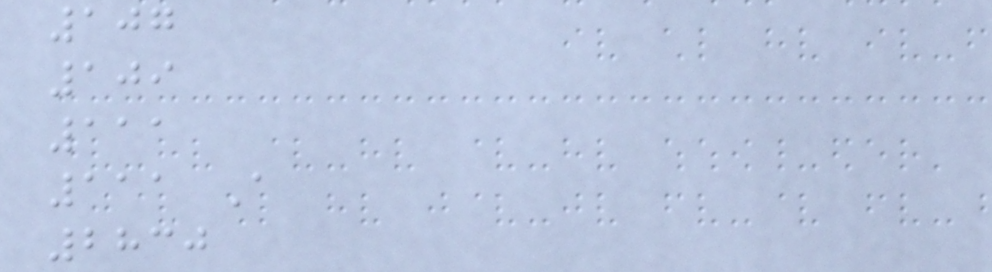107
109
111
111 A
2830
